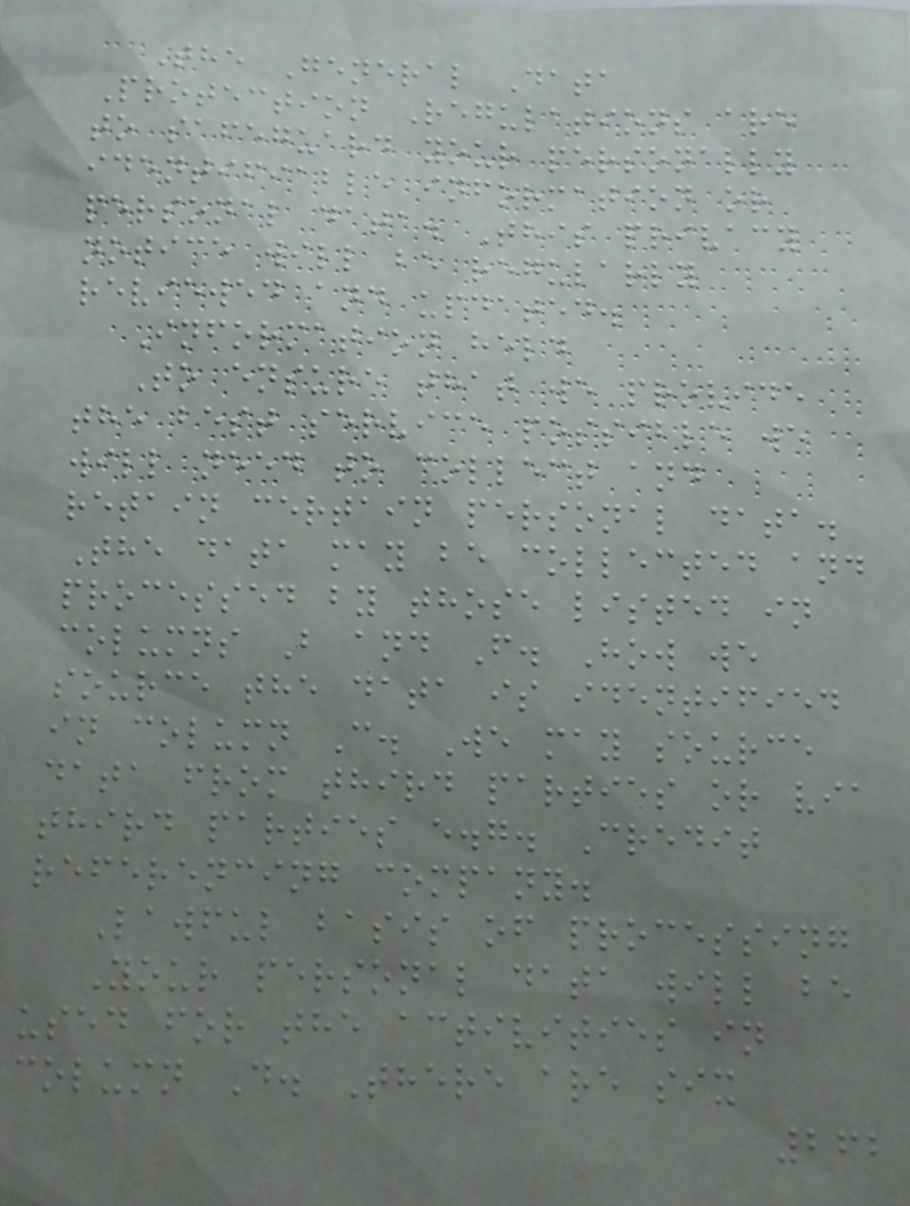The General Data
Protection Regulations are
to safeguard your personally
identifiable information or
personal data. This privacy
notice will be regularly
reviewed and updated.
Information held
To ensure that we provide
the best service possible we
will need to collect and
retain certain personal data.
The data may be collected and
processed by those listed in
columns B and F. How we
source the data is identified
in column C. We may source
data from third parties or via
third parties e.g. Credit
referencing company.
Lawful basis of processing
Your personal data will be
used for the activities in
column D. There are six
262
